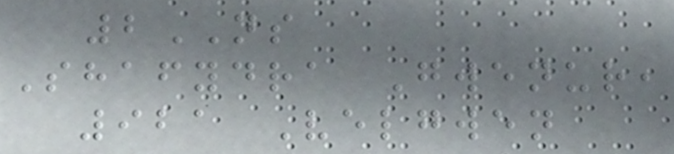2NS
Shafydra Gwenur,
921 Velgwen
